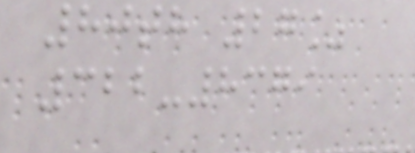80th 27%
322-8379
